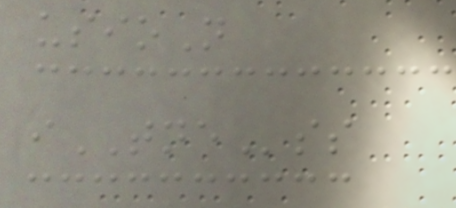usioN
iTNEss
